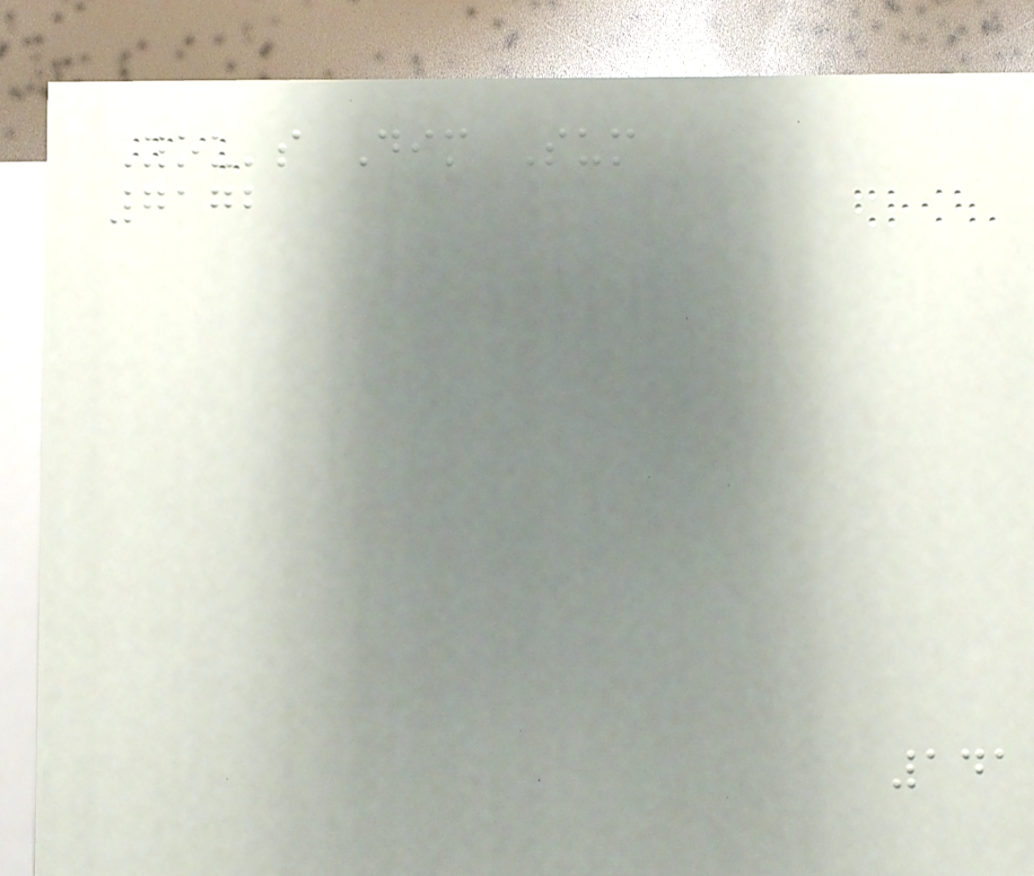You's Dim Sum
7172
141
